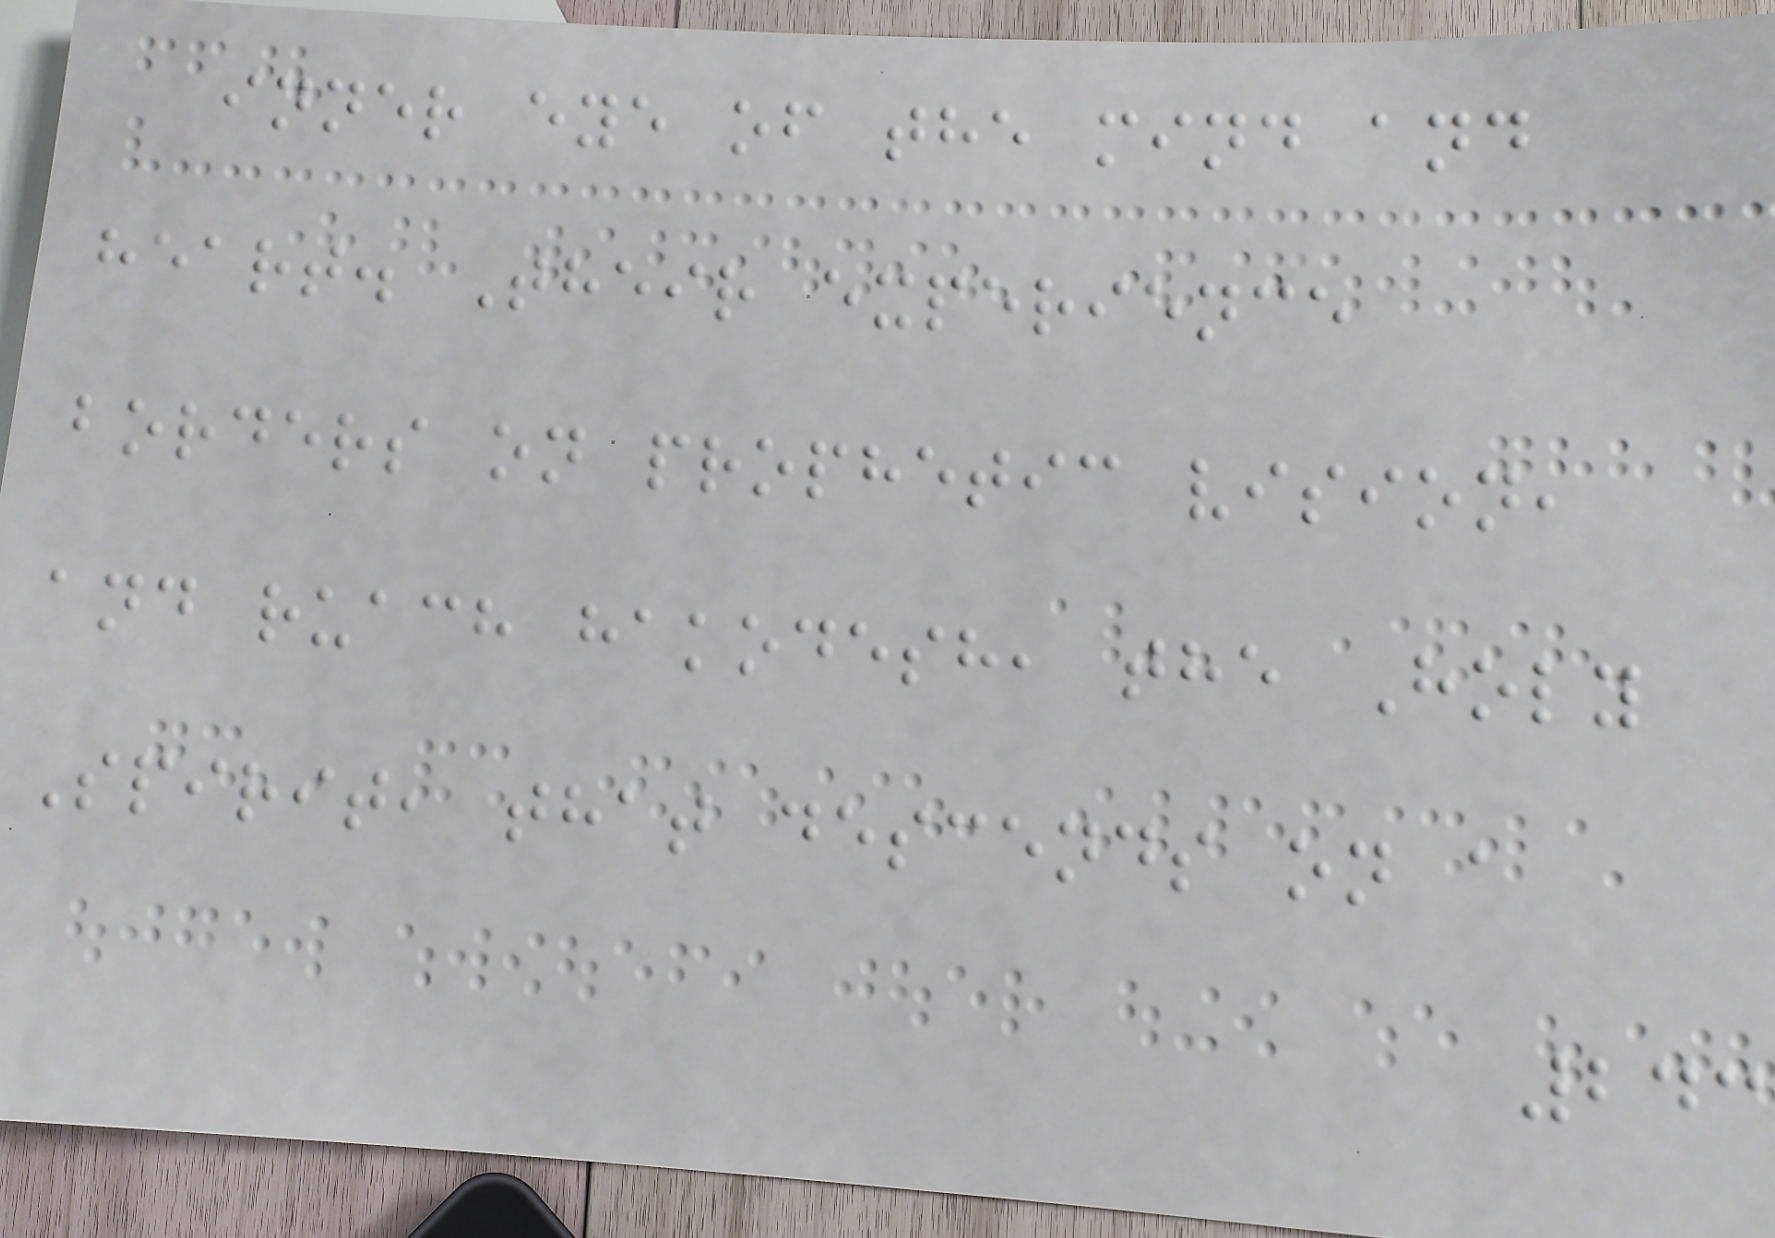inner eye of the mind and
heart. Their experience
borders on prophetic vision,
and ruach hakodesh, the Holy
Spirit, that descends on a
243
